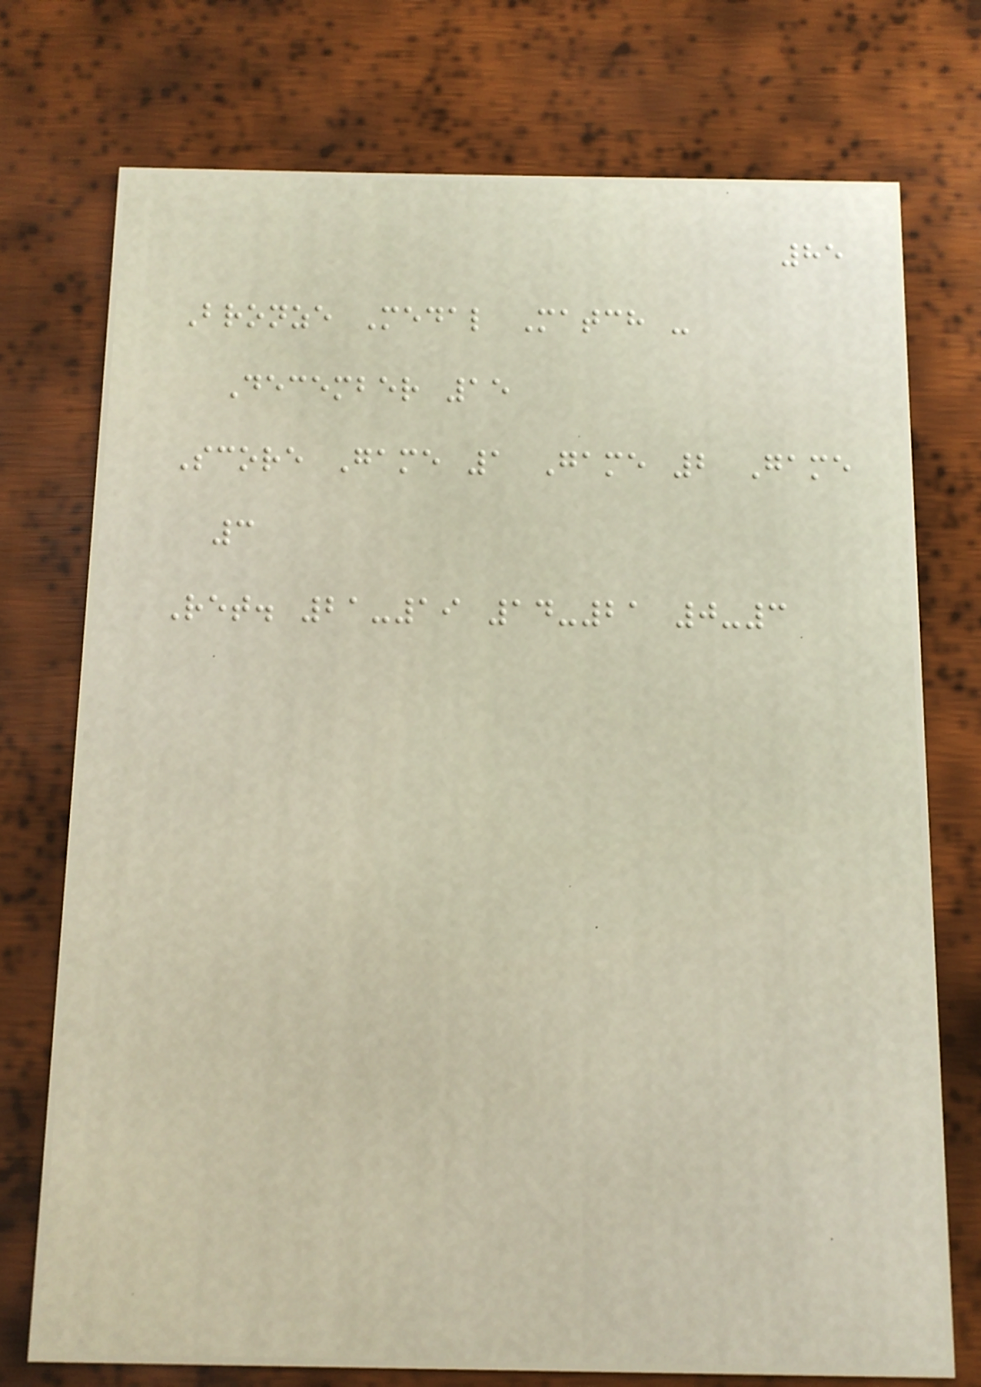85
Bronze Medal Match -
December 15
Score Game 1 Game 2 Game
3
Ret. 21-19 14-21 0-3
